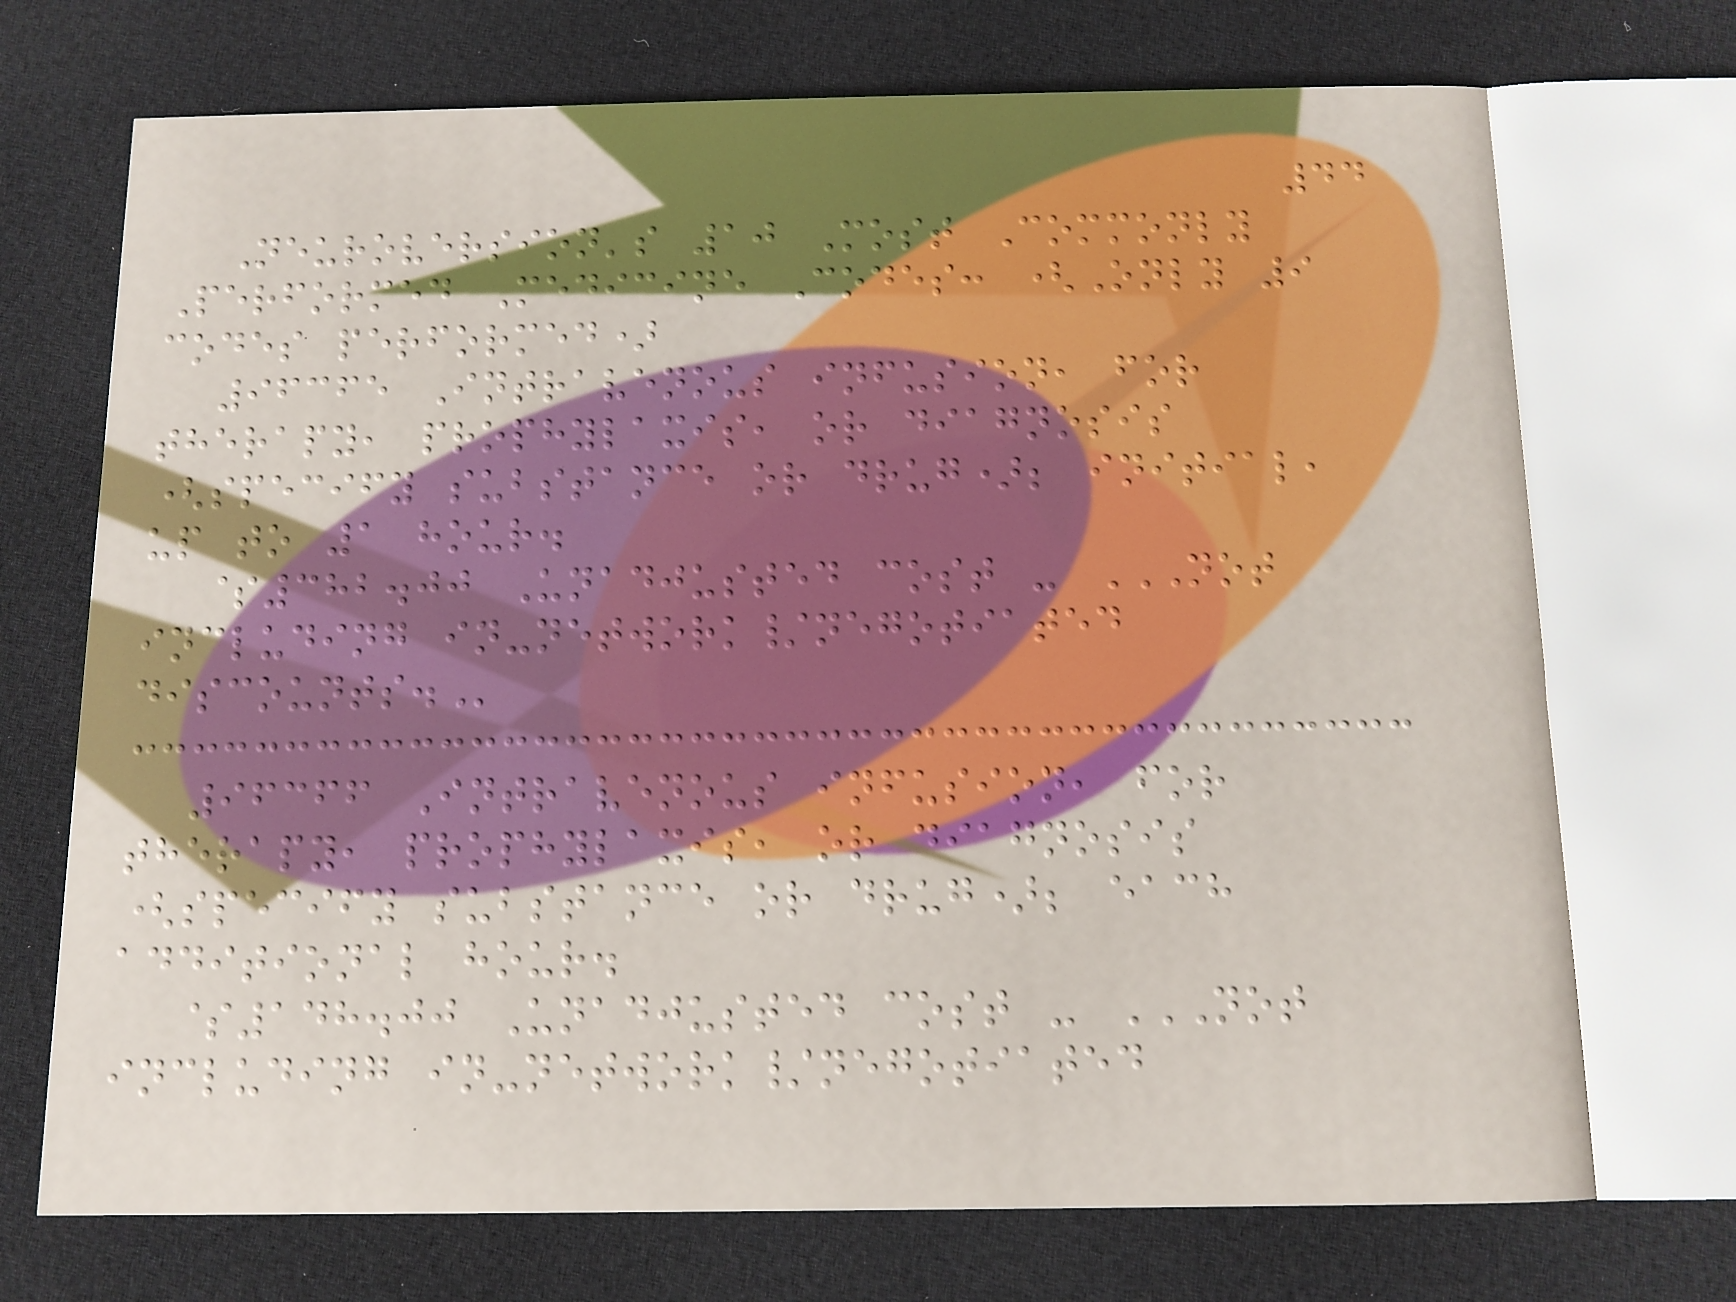44
Neuroversion's 10 Most Commonly
Performed Medicine Codes: (Only 9
codes performed)
96365 Intravenous infusion, for
therapy, prophylaxis, or diagnosis
(specify substance or drug); initial,
up to 1 hour.
$382.00 Unadjusted cost - NOT
INCLUDING IN-NETWORK/NEGOTIATED
DISCOUNTS.
96366 Intravenous infusion, for
therapy, prophylaxis, or diagnosis
(specify substance or drug); each
additional hour.
$148.00 Unadjusted cost - NOT
INCLUDING IN-NETWORK/NEGOTIATED
